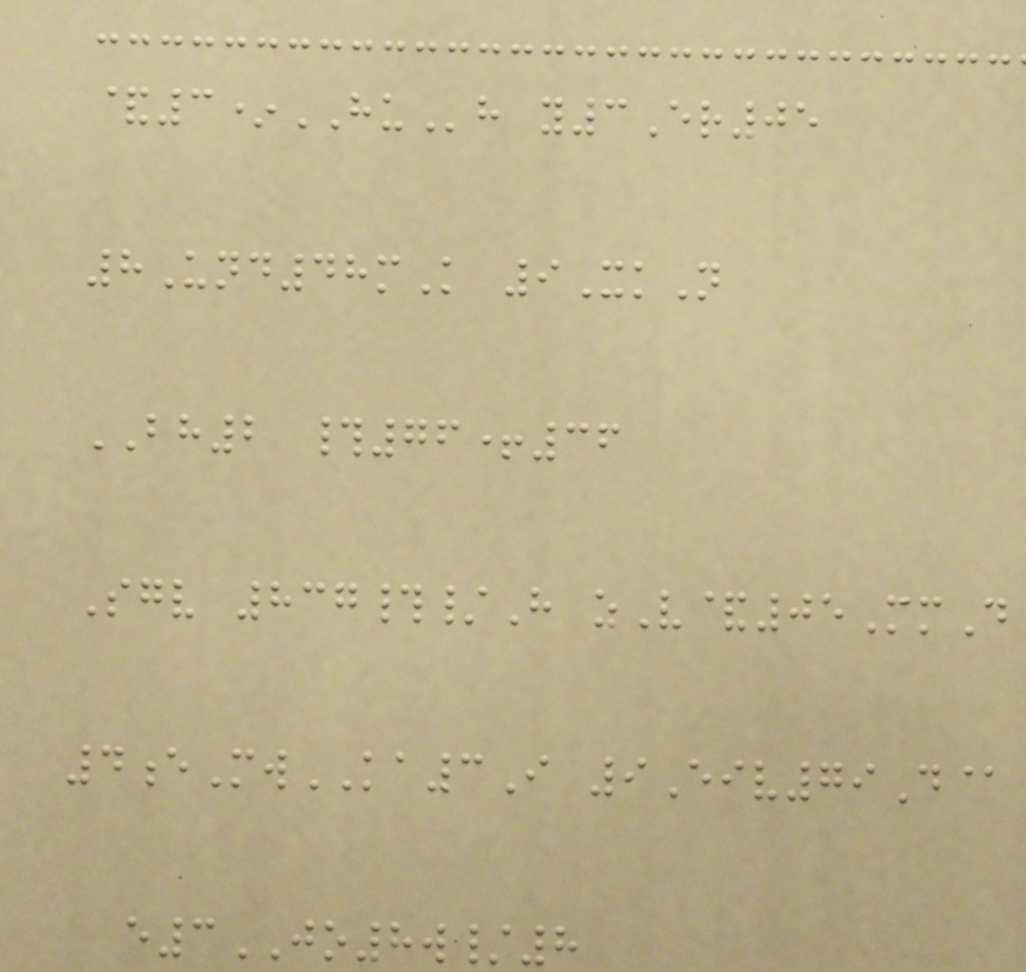&3*HUh y3Er05
8Und48mK 9XkN
BH2 #76+36
Sgv 837#/H zV&05MmD
4eMwKA3I 9Eiv79D@
e3JO8w/8
